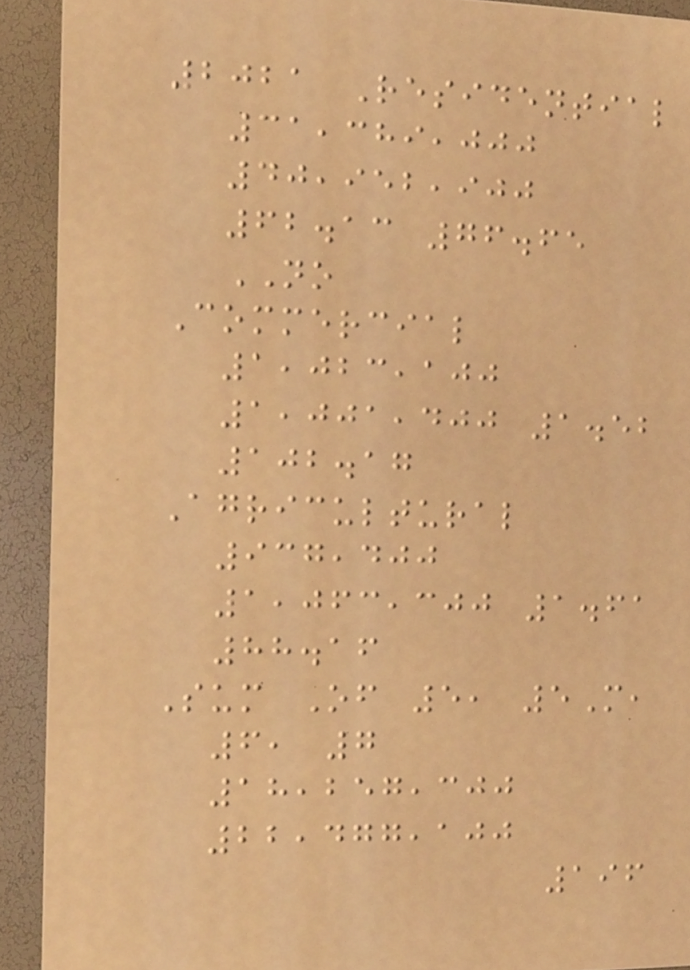2021 Residential
31,389,000
40,952,900
62.13 76.65
NO
Commercial
1,023,100
1,001,400 1.52
102.17
Agricultural
937,400
1,063,300 1.61
88.16
Sum Of 5, 5M,
6, 7
18,257,300
22,477,100
196
